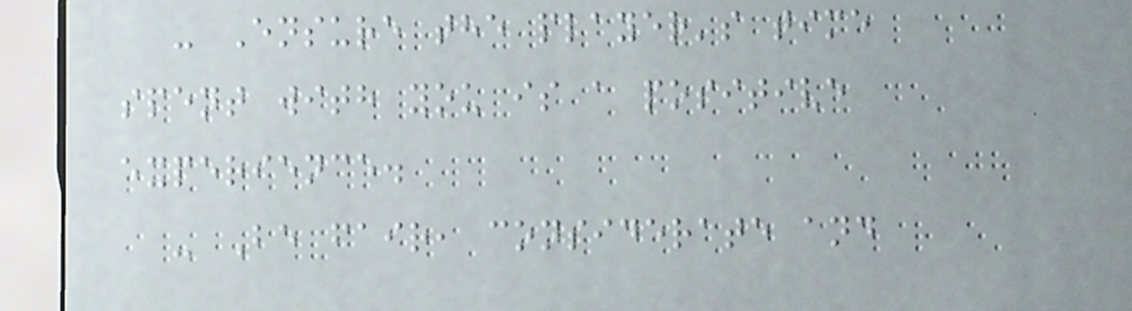- Ensure the player's time
spent with you is a positive
experience.
- Be fair, considerate and
